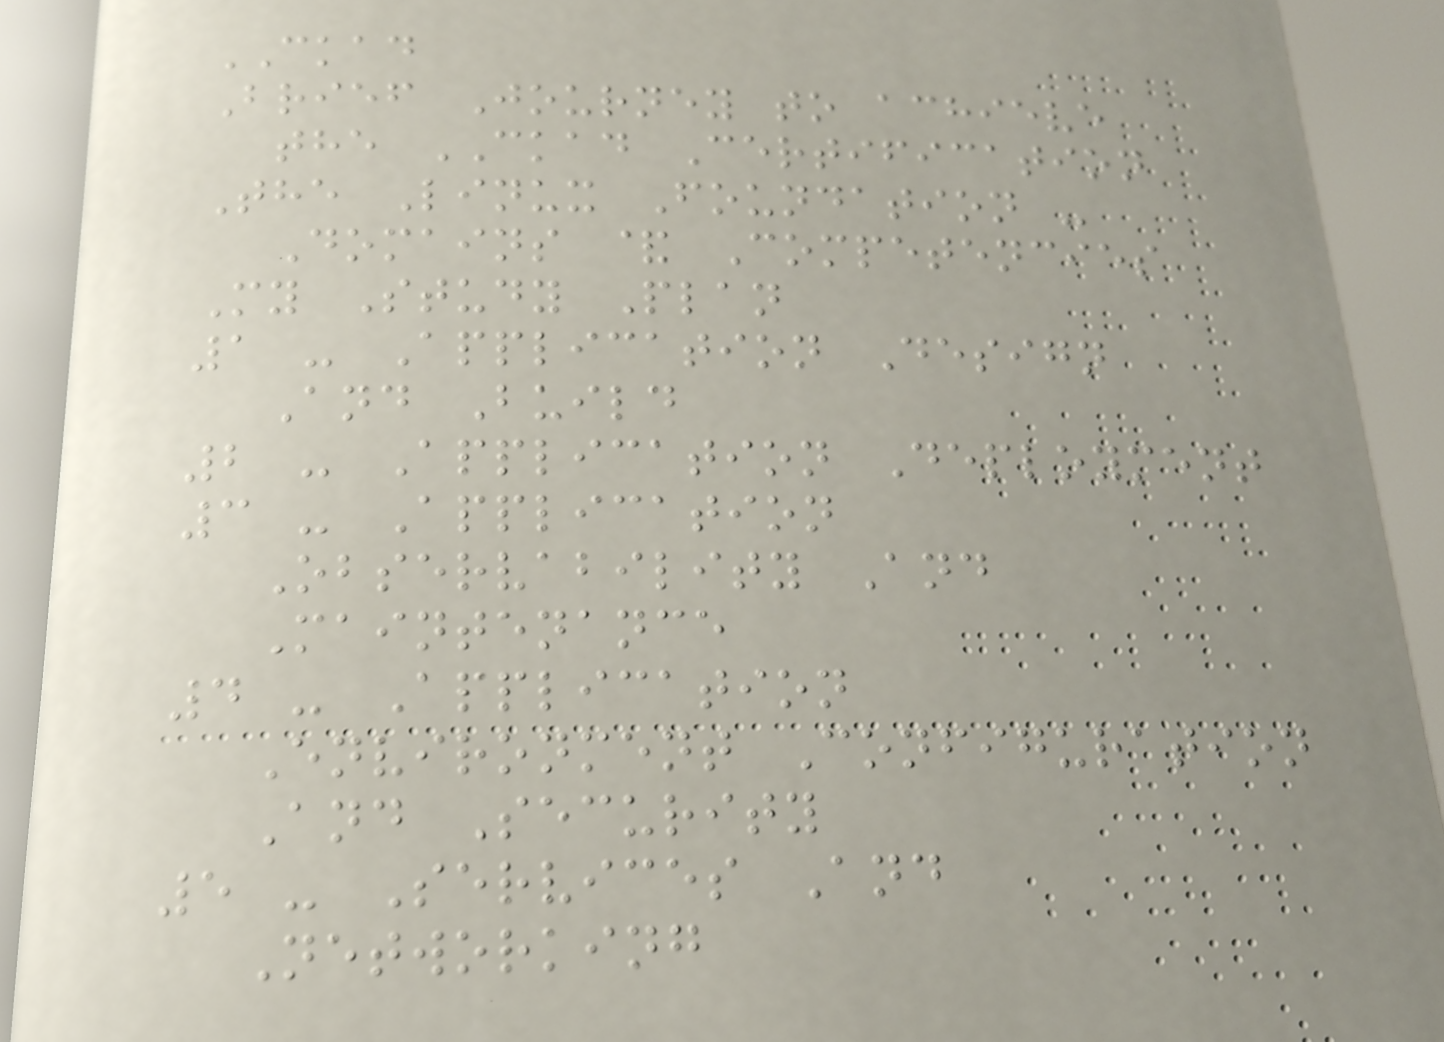CKAD
Brief Journey to achieve
the CKAD Certification
The Linux Foundation -
Domains & Competencies
My Study Plan
1 - Application Design
And Build
2 - Application Deployment
3 - Application
Observability And
Maintenance
4 - Application
Environment Configuration
And Security
5 - Services And
Networking
